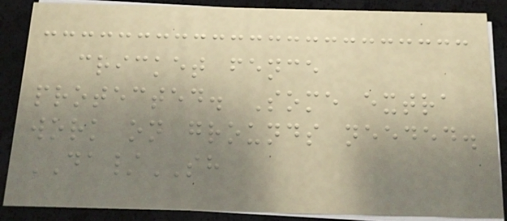cricket fence
protected. Some extra
work on grounds needed.
DA/SH
